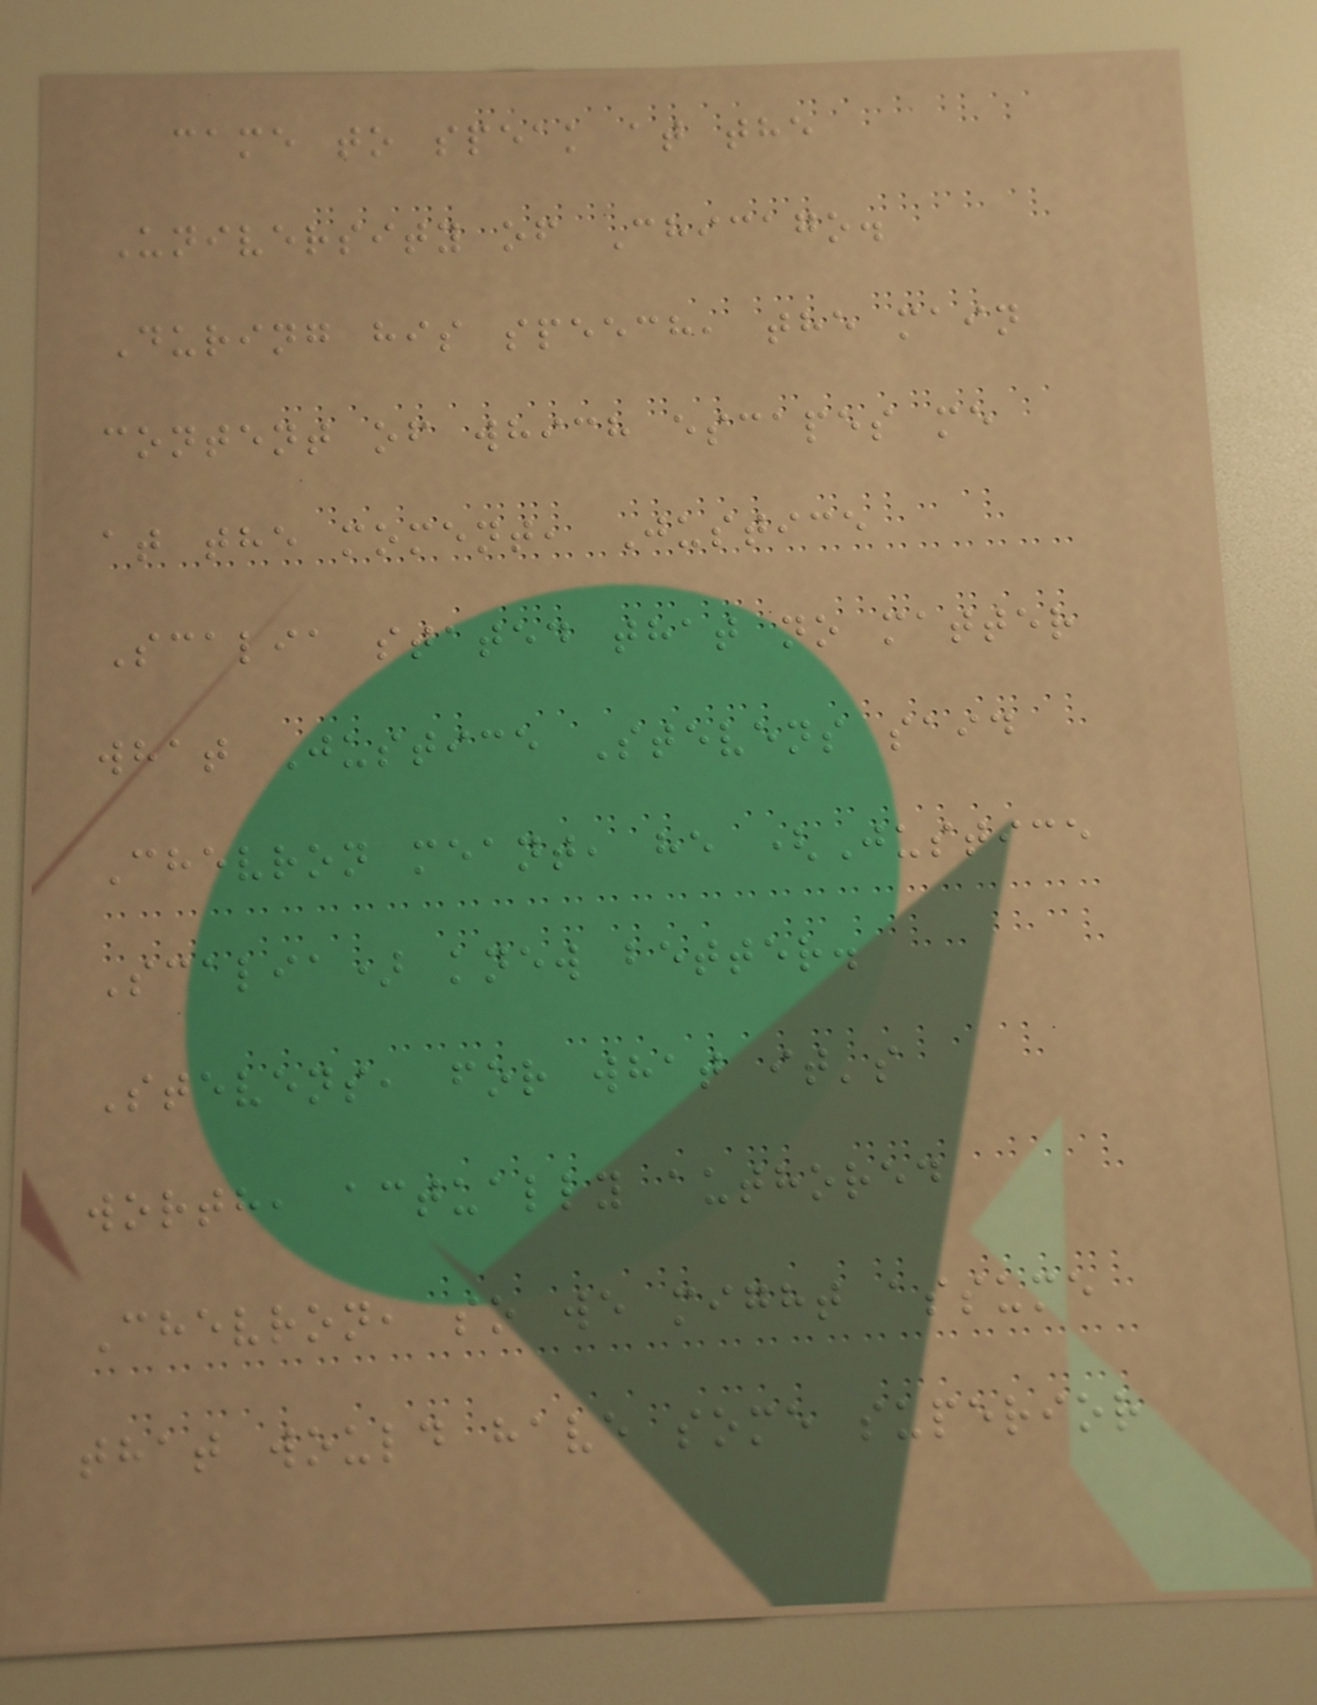came to speak at the
University of Chicago.
During his speech, the main
content of which escapes me
at the moment, Justice
Scalia stated that no matter
what Justice Stevens said
Chevron meant, he (Justice
Scalia) knew better.
Stevens, for what it's
worth, actually authored
Chevron, so we might assume
that would have some superior
